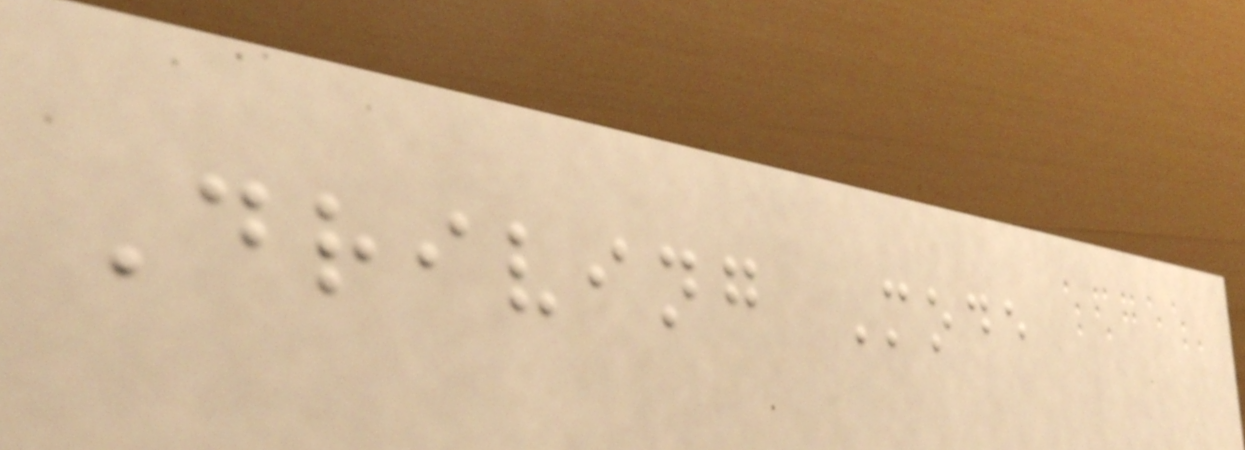Driving Mode
